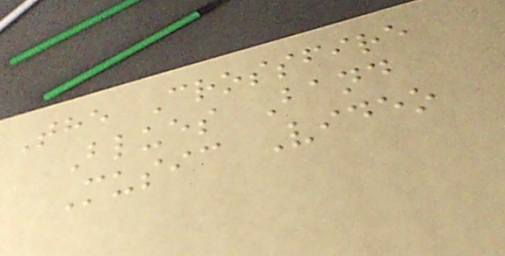The Crossfire
Blues Band
Music Video
